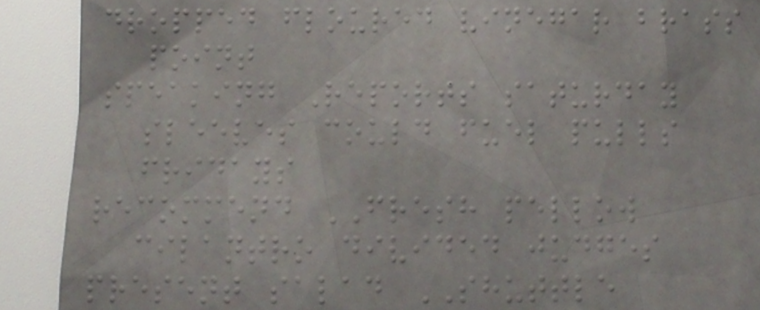dropped floured vinegar brass
point
speaking Reports saturday
sleeves could fuel pulls
fridays
recommend FRESH pellow
cilantro divided judges
present salad SHUTTLE
